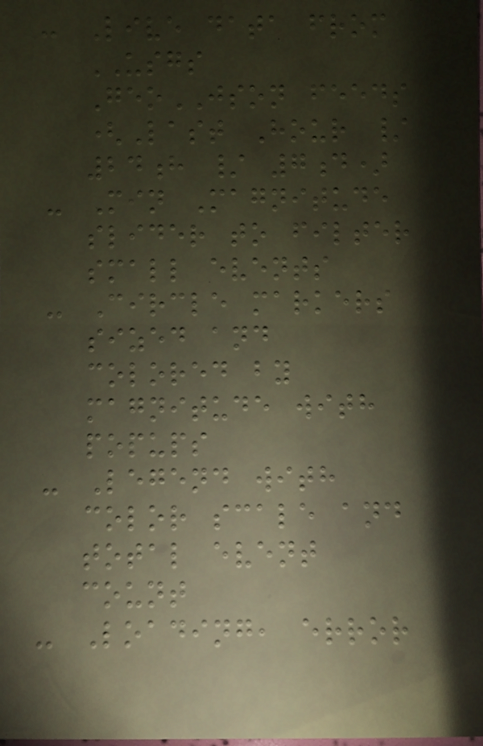- Live data from
USGS
GeoJSON feeds
(Last Hour /
24h / 7d)
- Min Magnitude
slider to filter
small events
- Circle markers
sized and
colored by
magnitude with
popups
- Legend with
color scale and
total event
count
- Loading, error
